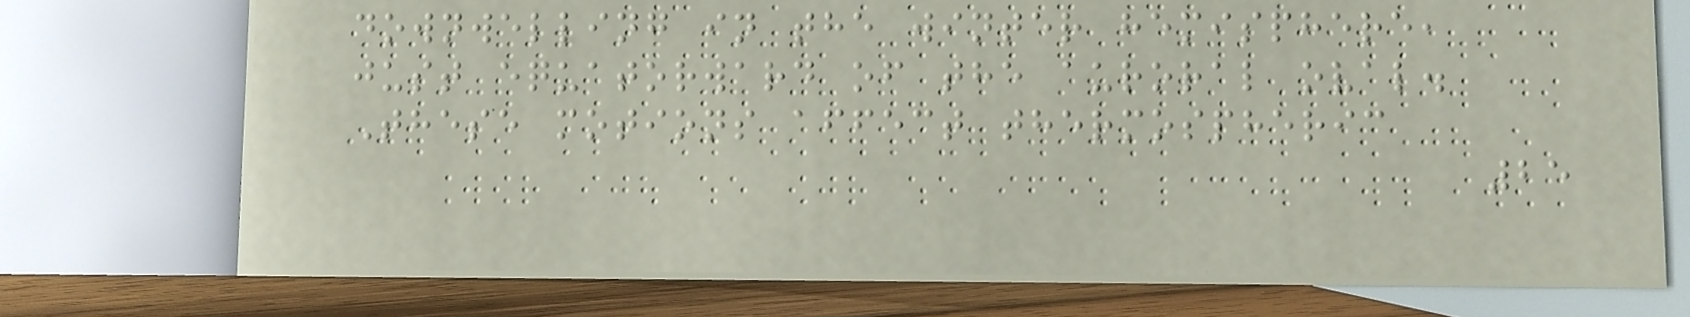downwelling in the winter hemisphere,
just equatorward of the auroral oval.
These motions affect thermospheric
25
